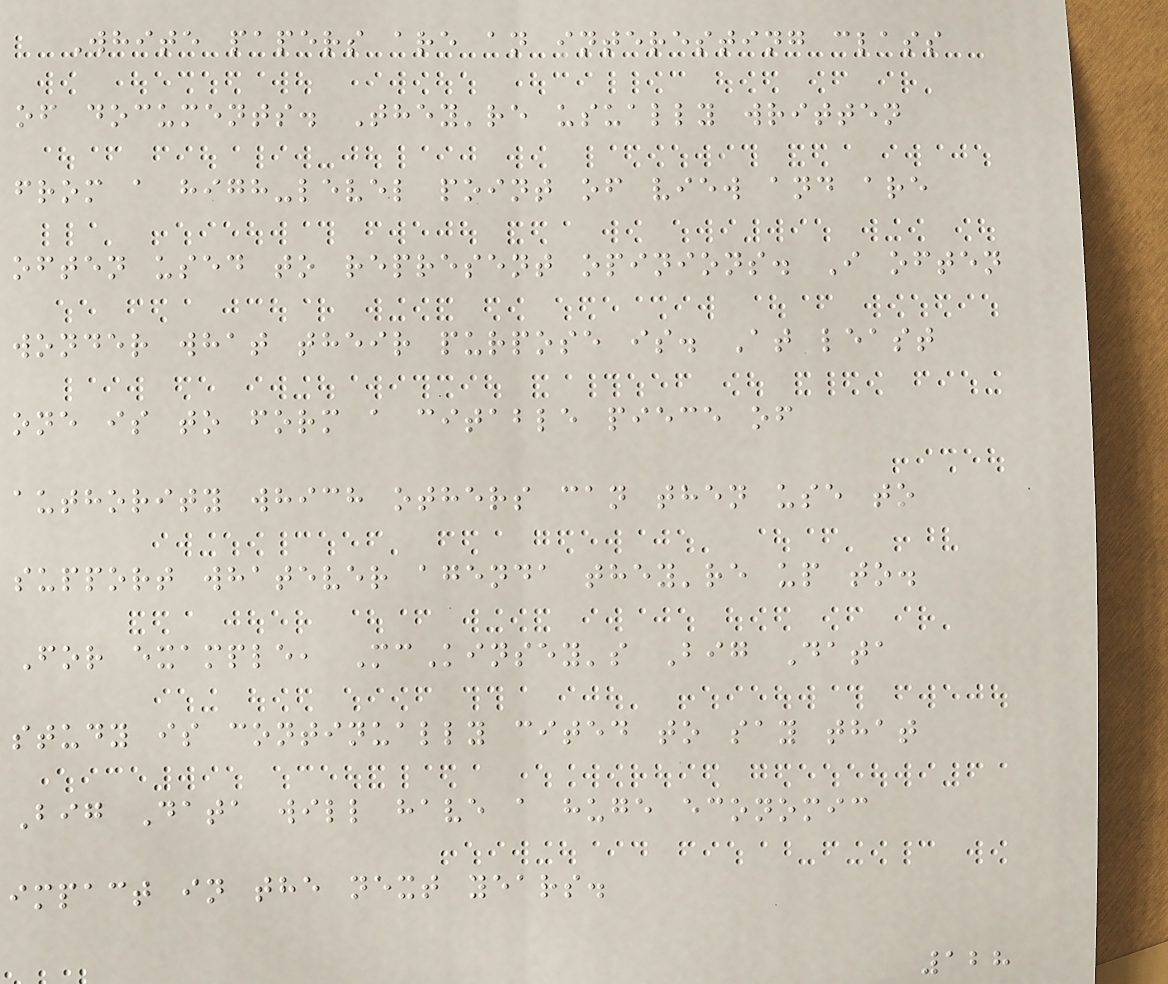White papers are an interesting class
of documents. They're usually written
from a high-level point of view and are
often used to represent opinions. I often
wonder what their purpose is. At least
one is to form a citable piece of
authority which others can then use to
support whatever agenda they're up to.
For example, McKinsey's Big Data
study is continually cited to say that
Big Data will have a huge economic
impact in the next years.
128
